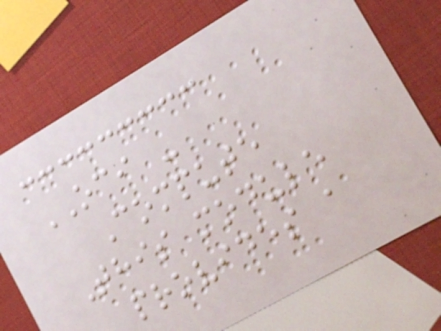OCI -
Compute
This module
provides a
